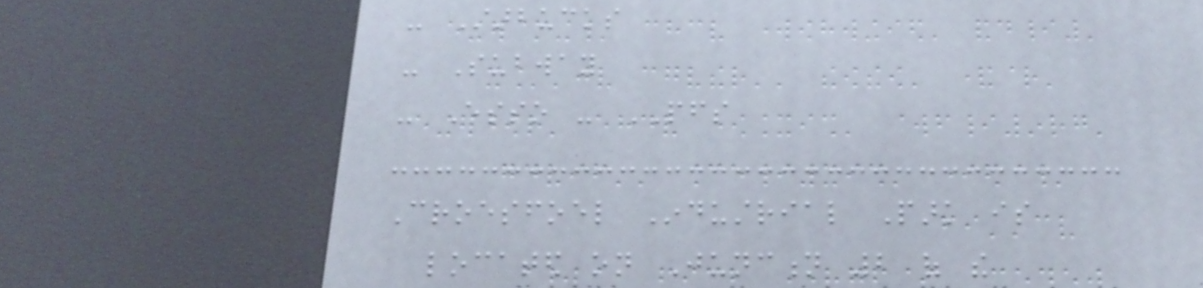- Starbucks
- Subway
- Esso - PFS
Croesfoel Industrial Park is
located on Junction 2 of the
